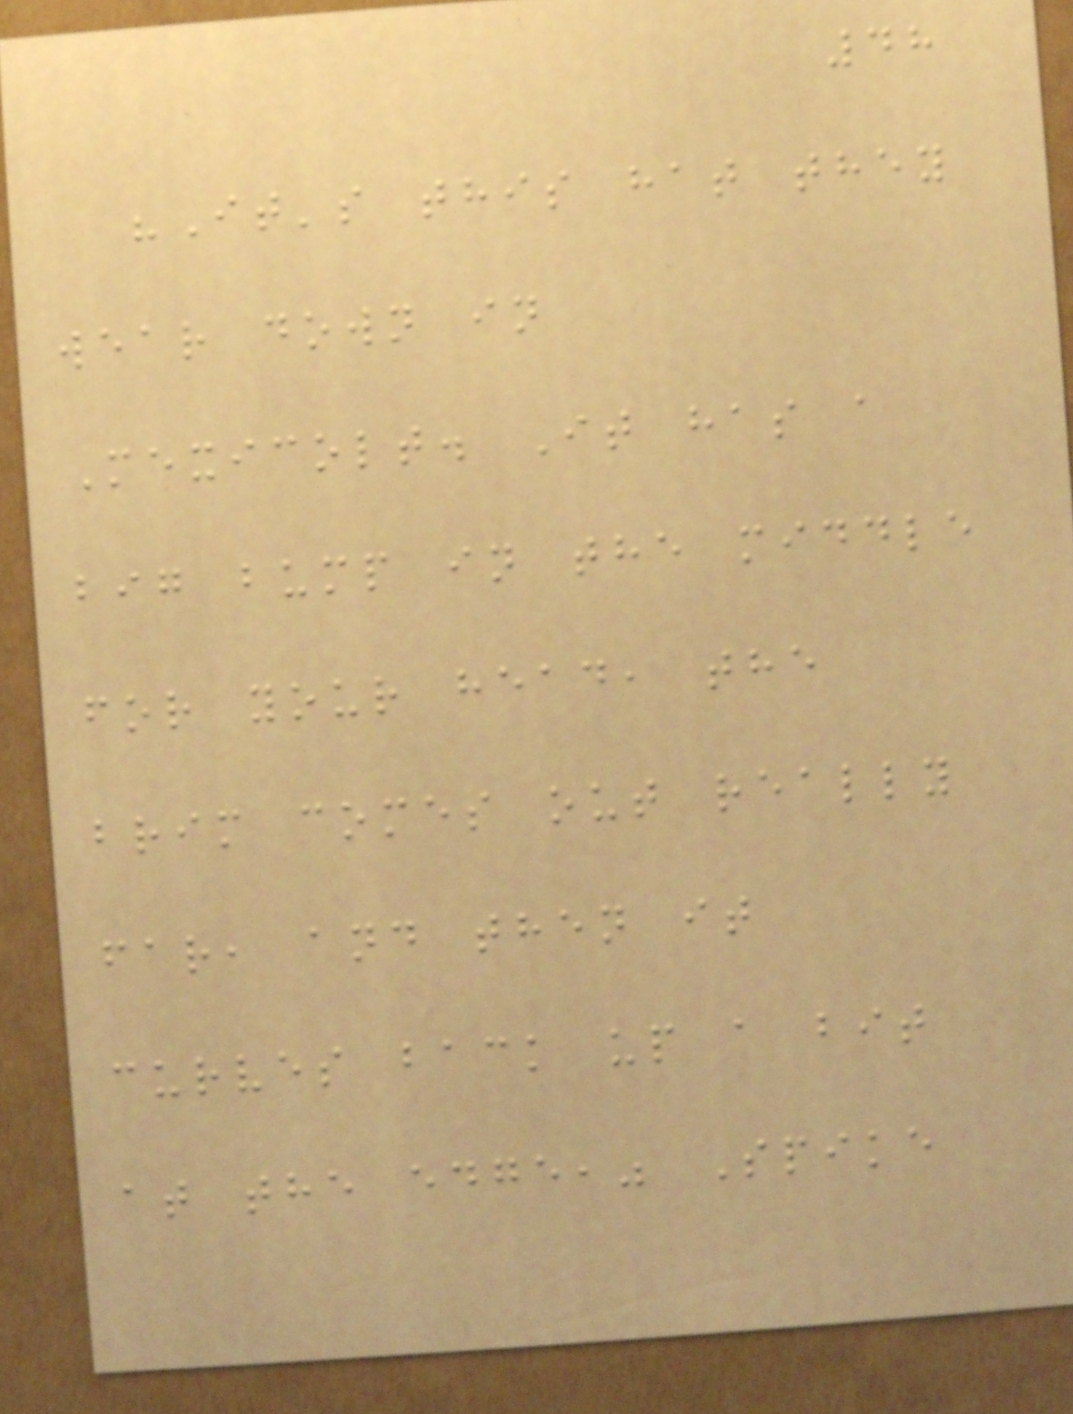48
"It's this hat they
wear down in
Mexicolt. It has a
big bump in the middle
for your head, the
brim comes out really
far, and then it
curves back up a bit
at the edge," Spike
